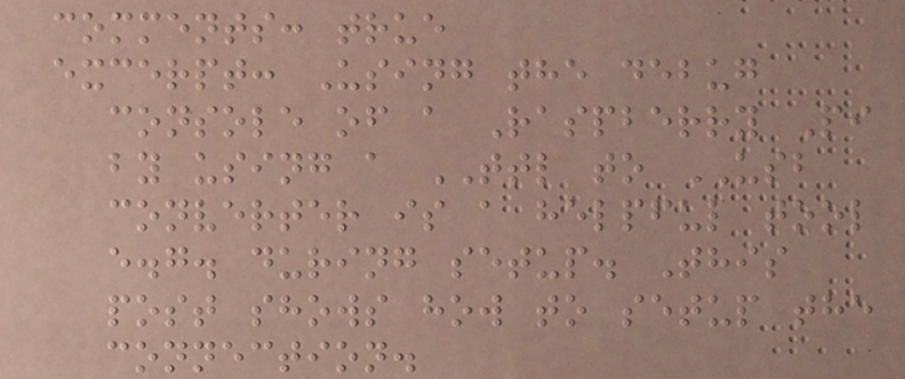comments: true
excerpt: Using the debug
console of a Raspberry Pi
by using a TTL to USB
converter is a helpful tool
e.g. during setup. This
post shows how to setup the
connection.
